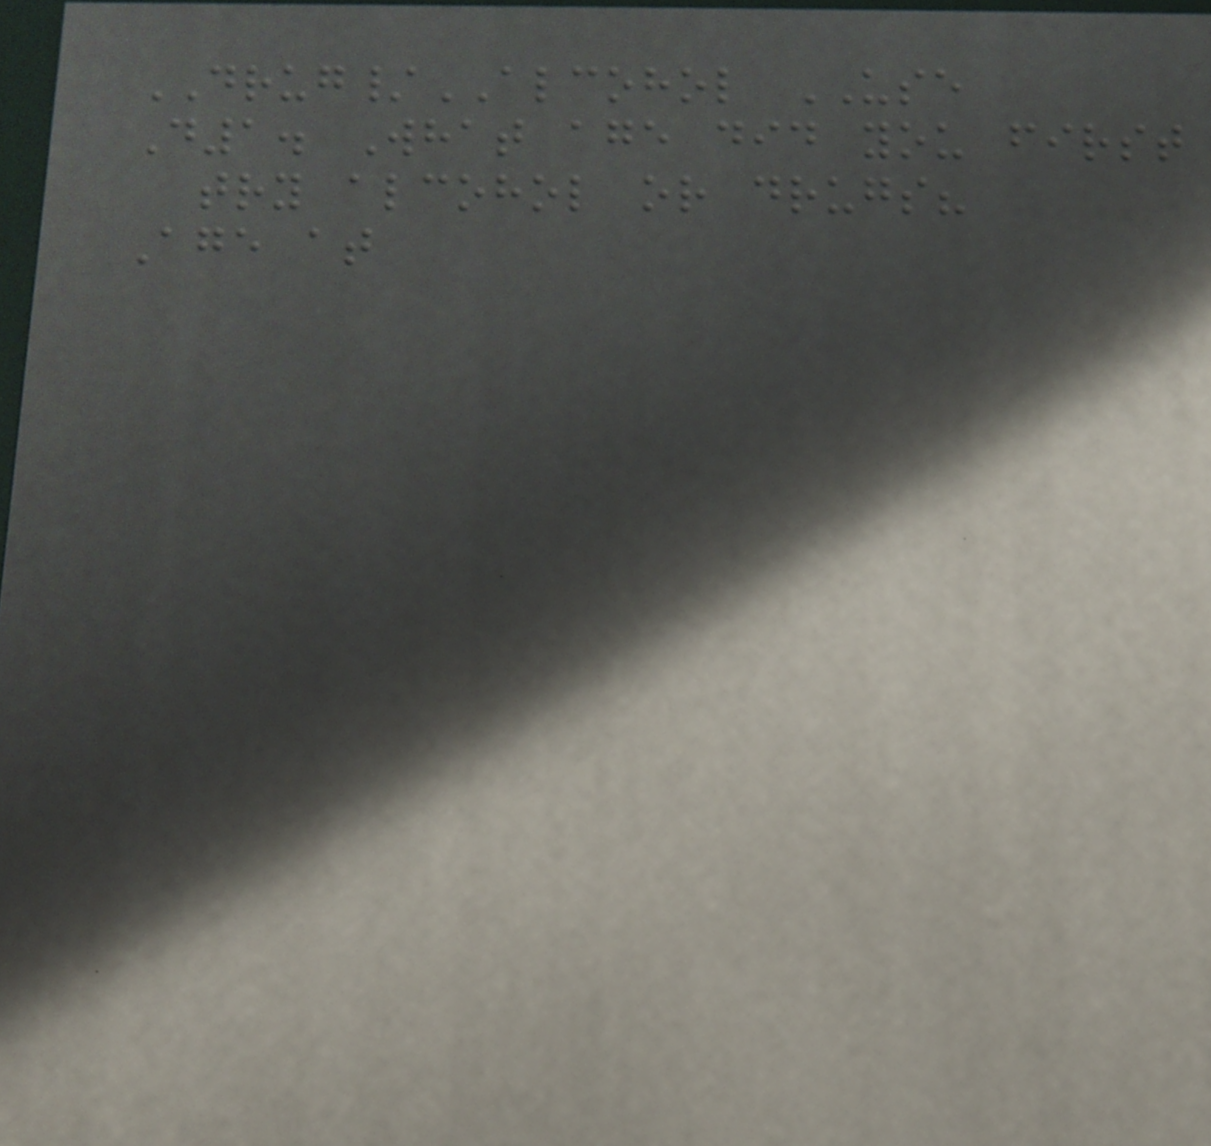DRUG/ALCOHOL USE
D1. What age did you first
try alcohol or drugs?
Age at
